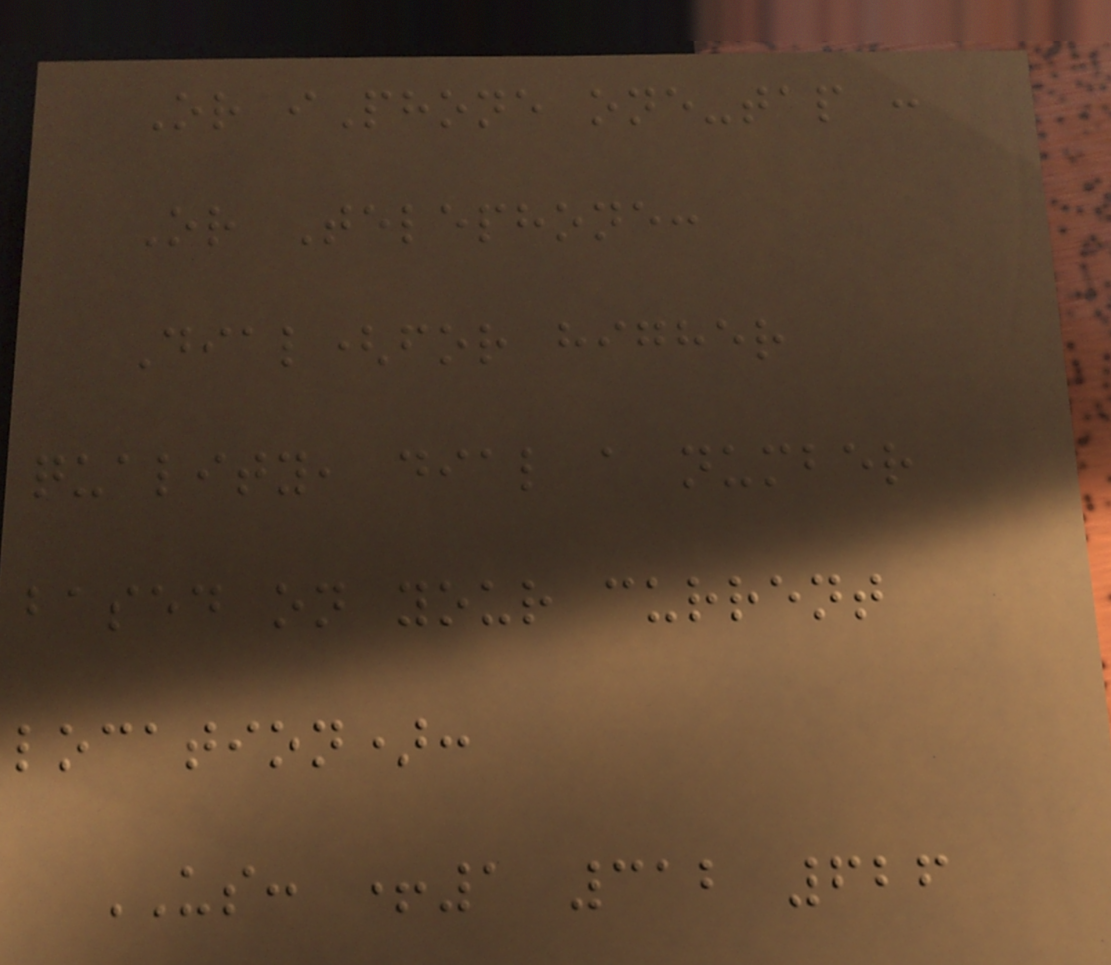Or iPhone one-tap :
Or Telephone:
Dial(for higher
quality, dial a number
based on your current
location):
US: +1 312 626
